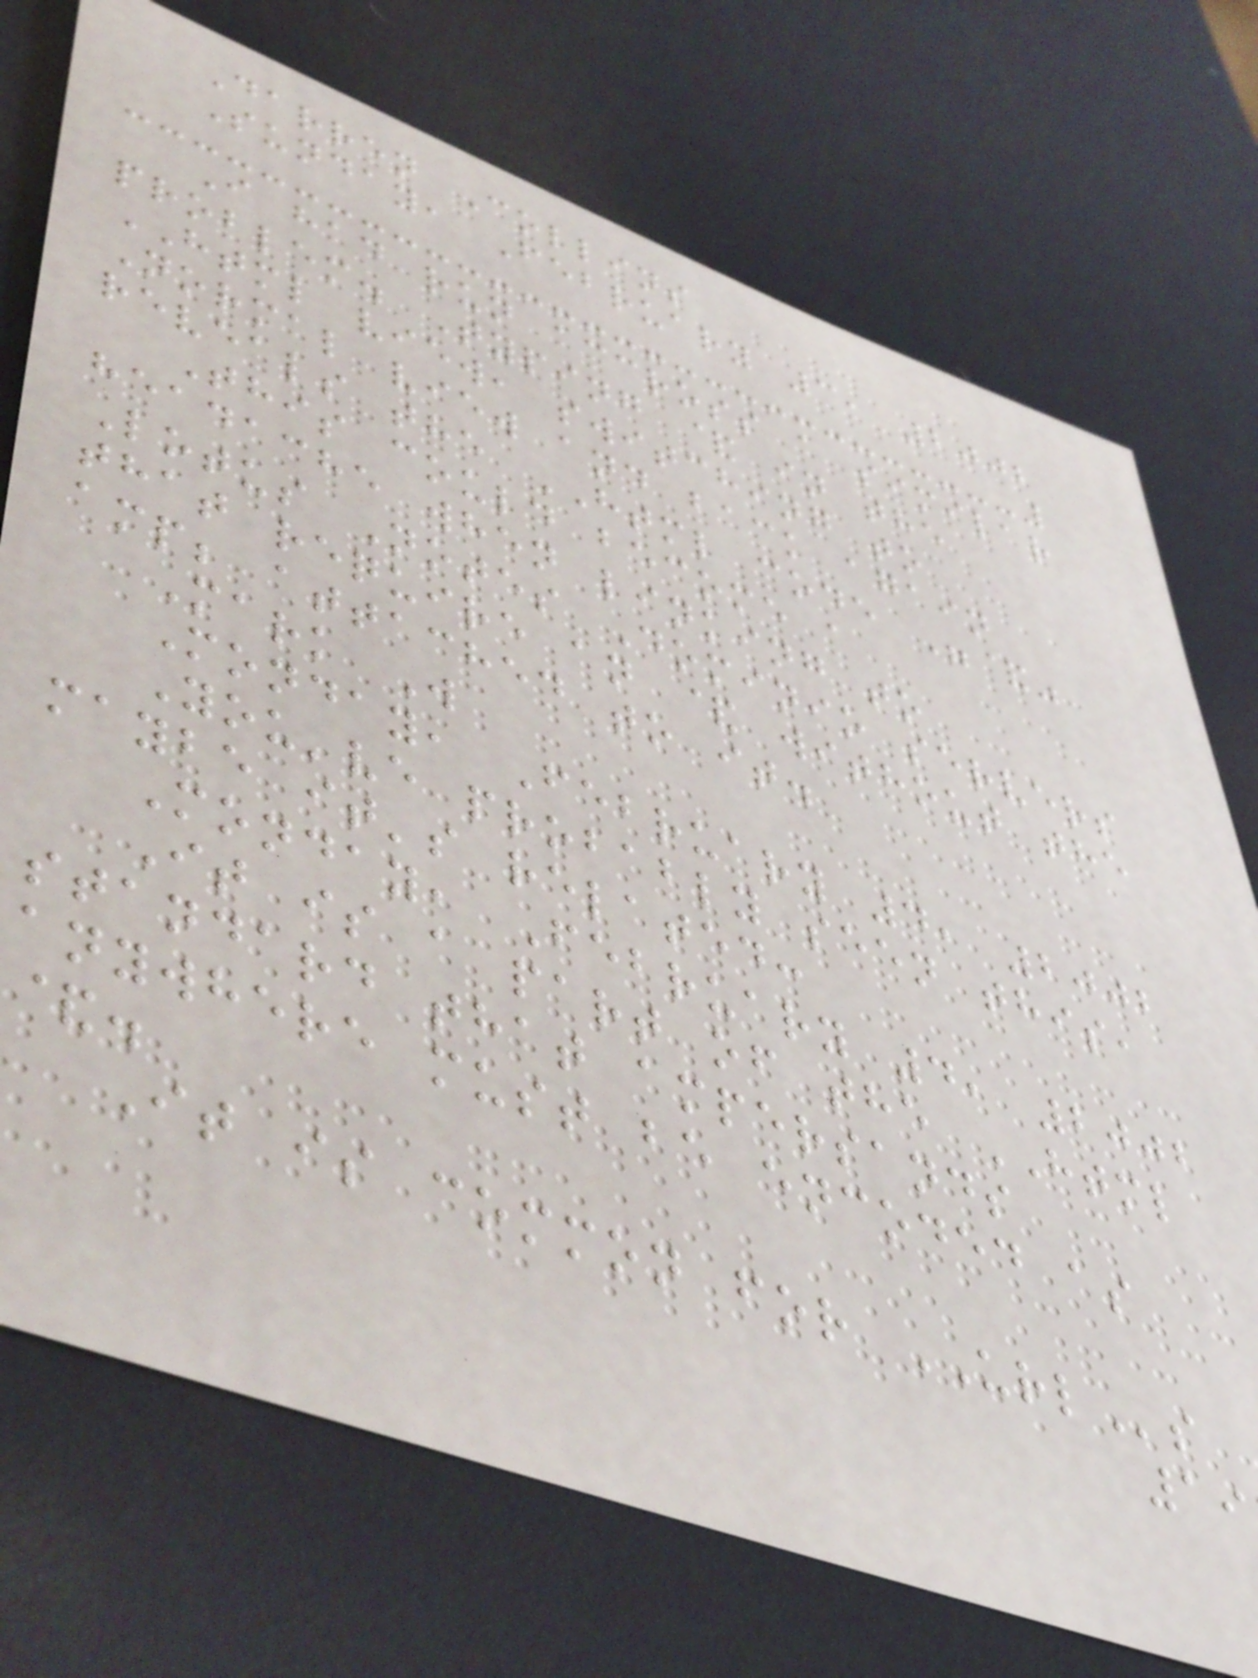Darren Collins
Sunday, February 3, 2002
I had run accross a similar
problem. Typing & in the
HTML view, switching to
Normal view and back again
reveals the HTML code "&"
This could become a
headache when linking to
Lotus Notes Dominio servers
that require an & without the
amp; attached to it.
Mark W
Monday, February 4, 2002
You've probably seen this,
maybe it's related:
Monday, February 4, 2002
It is a part of the HTML
standard that ampersands
anywhere must be encoded as
&.
It is common for URLs
